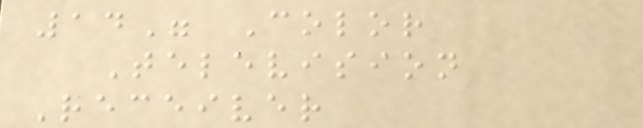14" Color
Television
Receiver
